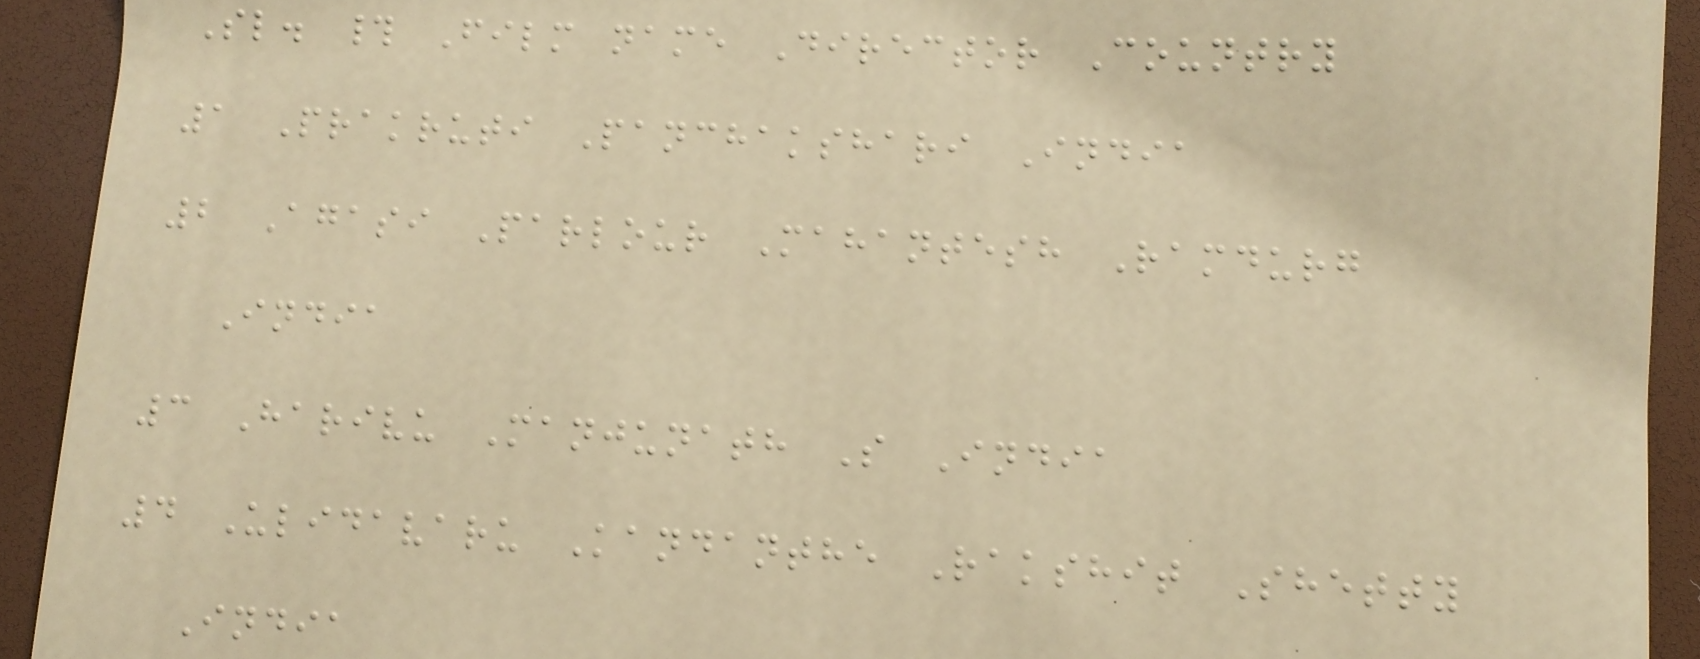Sl. # Film name Director Country
1 Prakruti Panchakshari India
2 Agasi Parlour Mahantesh Ramdurg
India
3 Harivu Manjunath S India
4 Ulidavaru Kandanthe Rakshit Shetty
India
